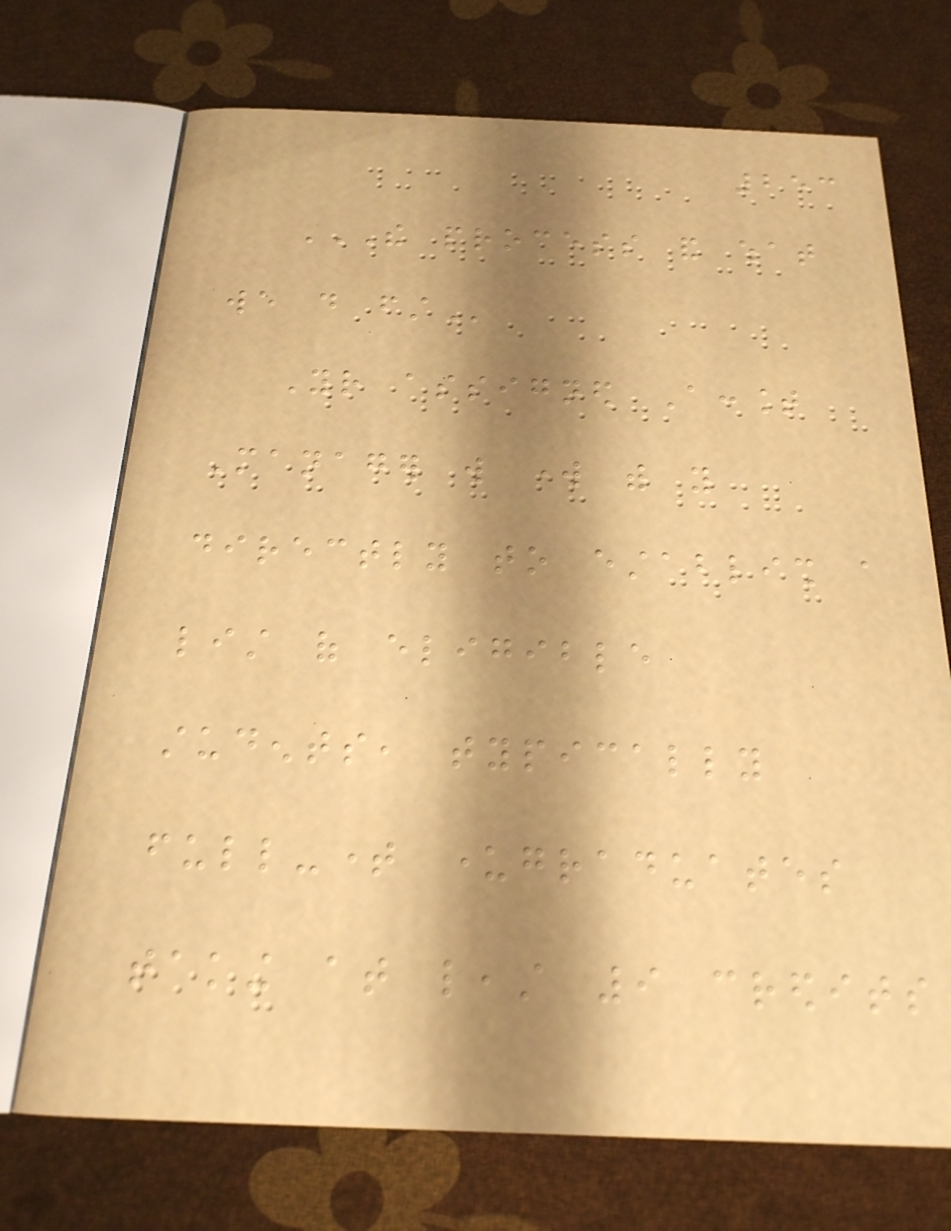253
THE PROCESS AND WHAT
WE DO FIRST
Your assigned Account
Manager will work with you
directly to establish a
list of eligible
students, typically
full-time undergraduates
taking at least 9 credits
